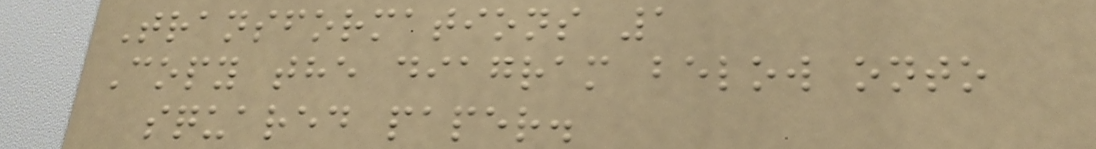Transformations 1
Copy the diagram below onto
squared paper.
